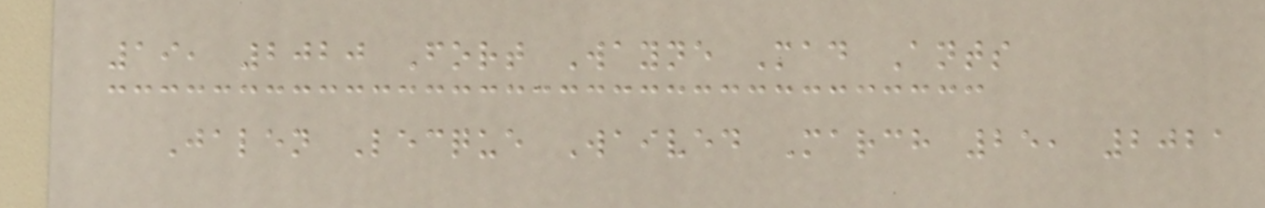19, 2020 Fort Wayne Mad Ants
Jalen Lecque Waived March 25, 2021
